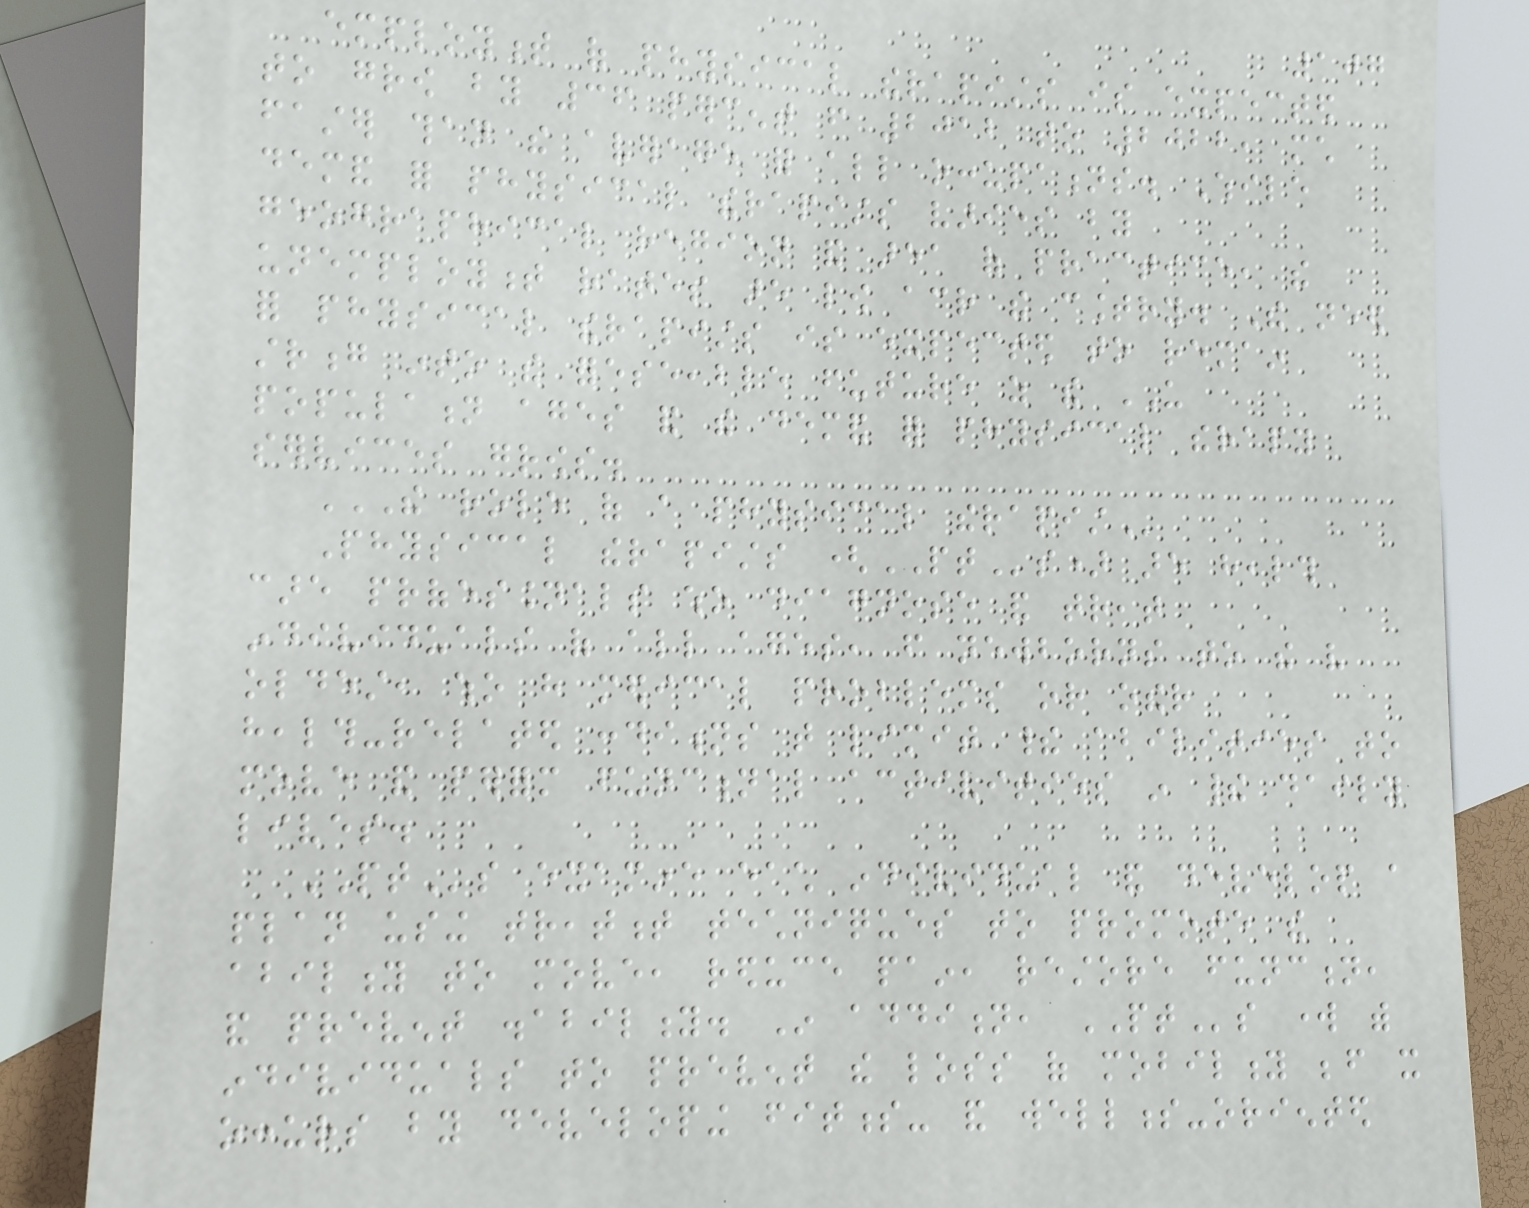107
employment of physical therapists is expected
to grow by 36 percent from 2012 to 2022, much
faster than the average for all occupations. While
demand for physical therapists varies by
geographical region and area of practice, the
unemployment rates are low across the country. The need
for physical therapists is expected to remain
strong into the foreseeable future as the US
population ages and the demand for physical therapy
services grows.
THE ROLE OF A PHYSICAL THERAPIST
Physical therapists (PTs) are health
care professionals who diagnose and treat
individuals of all ages, from newborns to the very
oldest, who have medical problems or other
health-related conditions that limit their abilities to
move and perform functional activities in their daily
lives.
PTs examine each individual and develop a
plan using treatment techniques to promote the
ability to move, reduce pain, restore function,
and prevent disability. In addition, PTs work with
individuals to prevent the loss of mobility before it
occurs by developing fitness- and wellness-oriented
